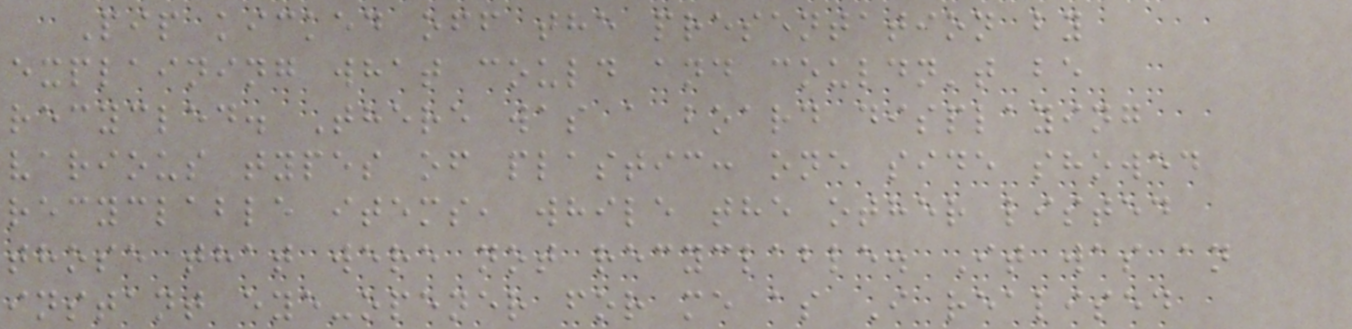Pip kicked off the presentation by
explaining what could and couldn't be
recycled. There was a board displaying
various types of plastic: one side showed
recyclable items, while the other listed
those that were not recyclable. It was an
instant eye-opener for me as I realised
